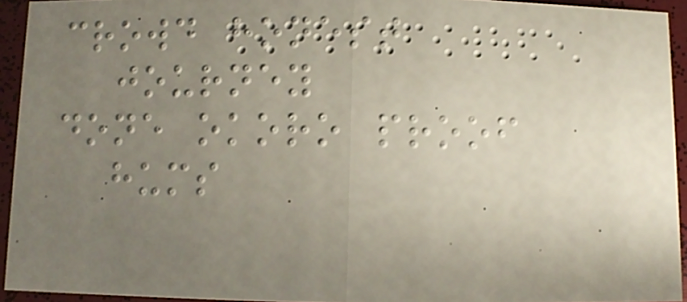crowd honest
journey
done okoro proof
hums
